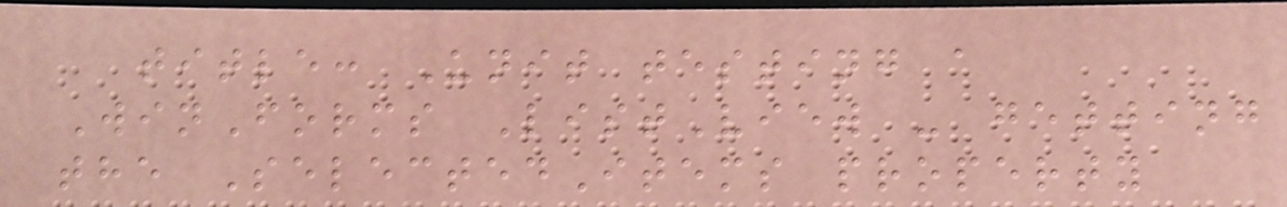title: Unit testing a
WinForms ListView - getting
the SelectedItems property
